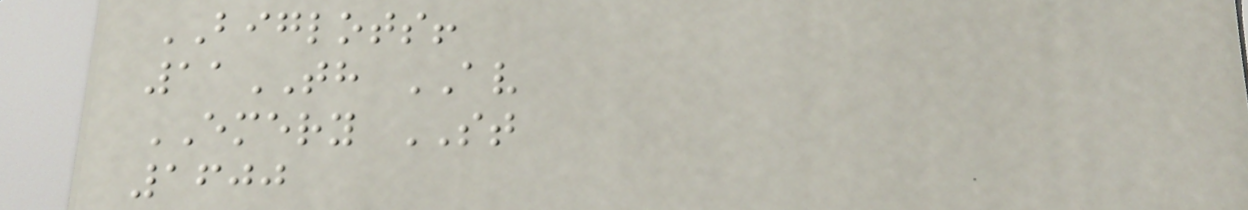BIGLOTS!
11TH AV
EMERY ST
1600
